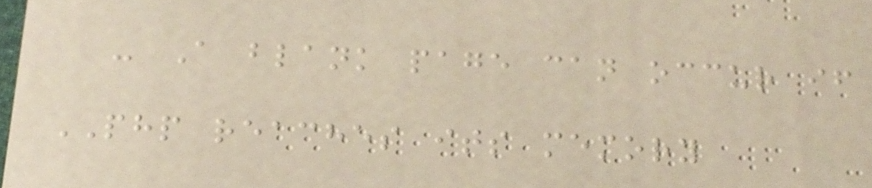- A blank page can occur if
PHP reaches its memory
